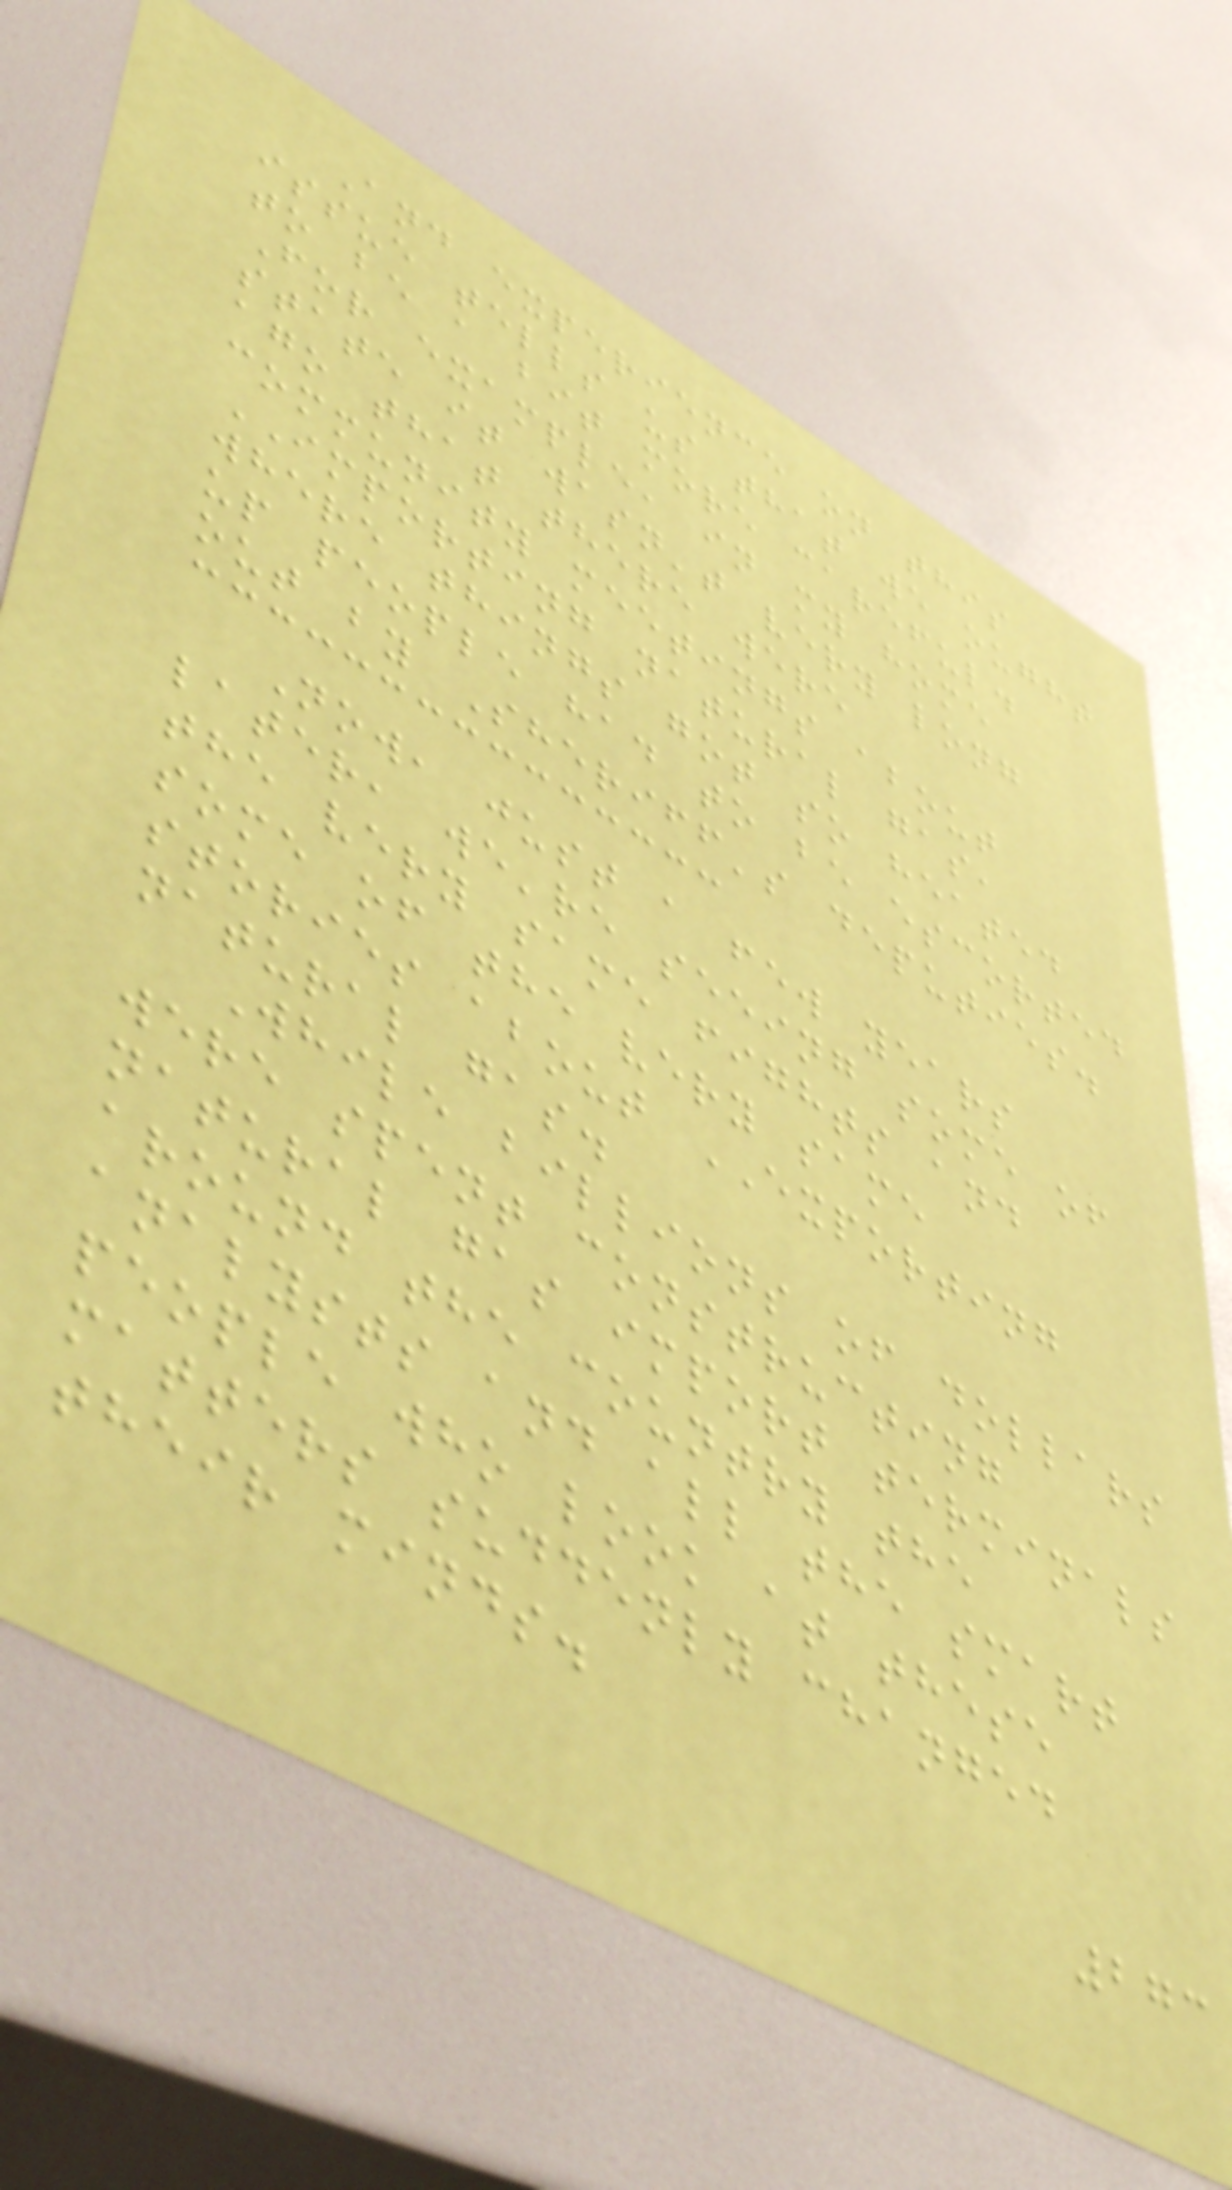And experience on this
issue tells us that we ought
to be a bit more careful.
For example, in my home
state it wasn't very long
ago that there were
community meetings about
IMPORTING natural gas,
where things got so heated
up people had to be escorted
out by Sheriff's deputies.
Now, just a few years
later, we're seeing some of
the very same fights and
some of the very same
stories about EXPORTING
natural gas.
While billions of dollars
were spent constructing
natural gas import terminals
around the country the
analysts and all the smart
people who look at these
matters suddenly changed
their minds.
273
